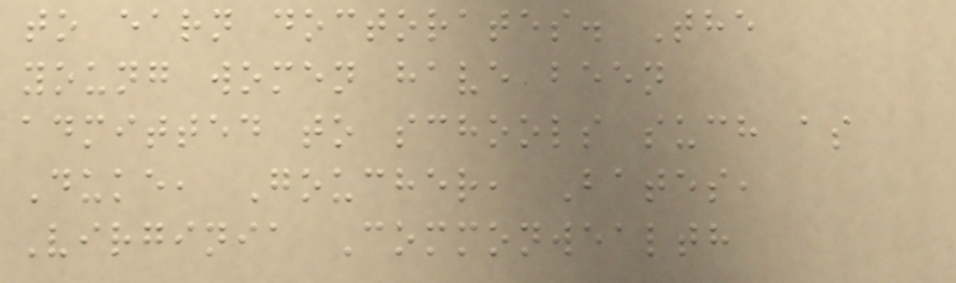to earn doctorates. The
young women have been
admitted to schools such as
Duke, Goucher, Bates,
Virginia Commonwealth
